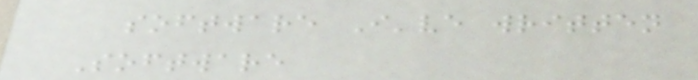software I've written
Software
